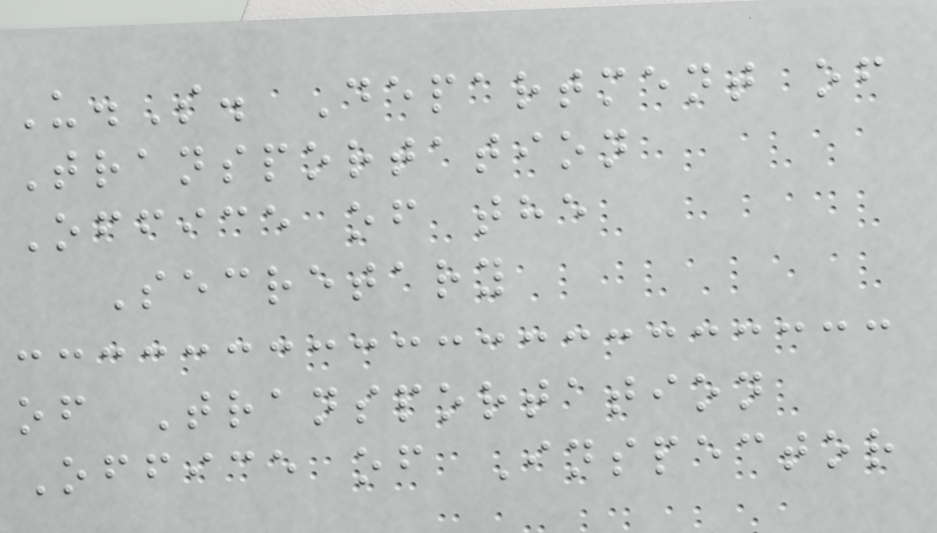U.S. Department of
Transportation
Office of the
Secretary
of Transportation
Office of Inspector
